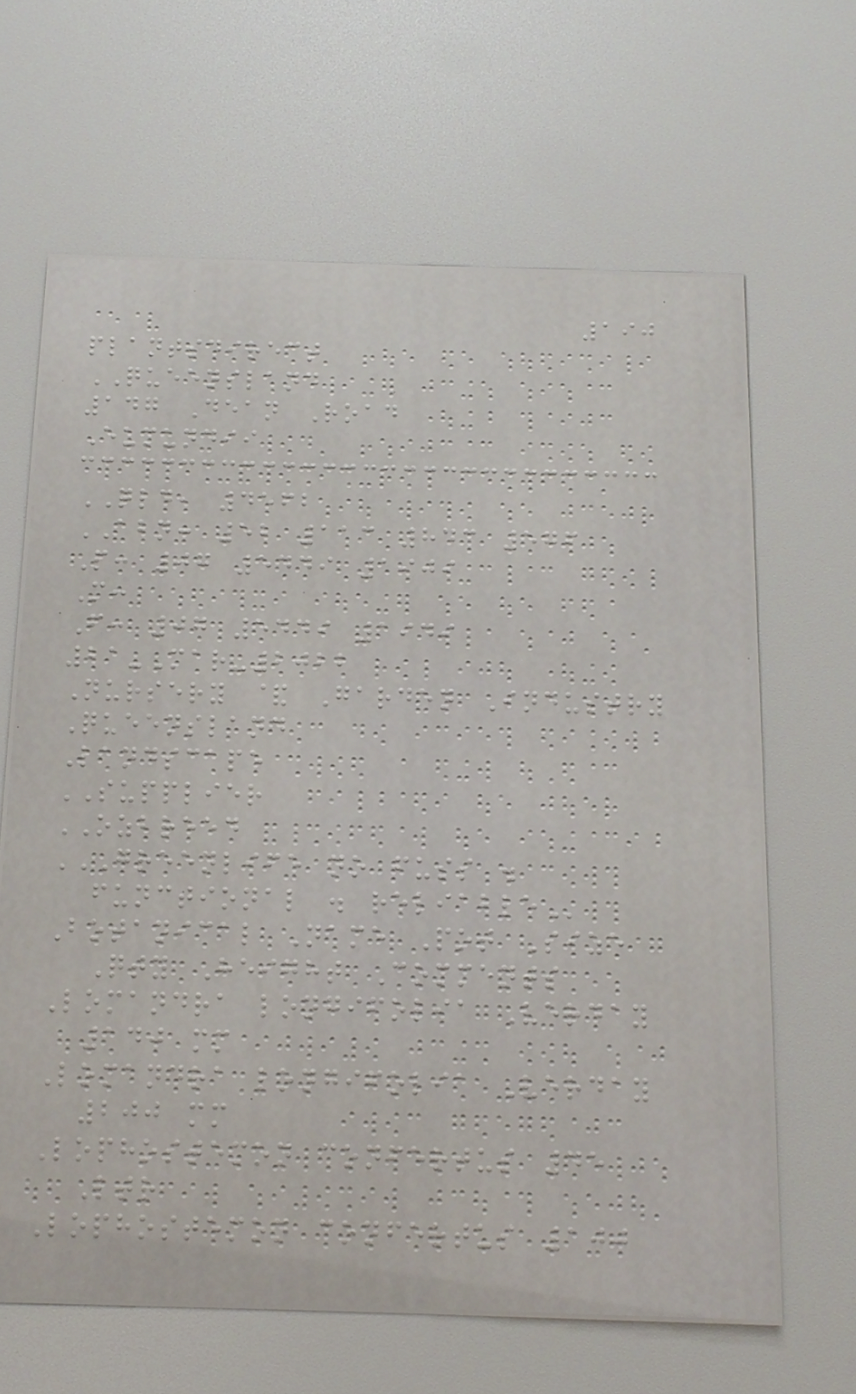190
plantsdirect
QUEENSLAND
147 Dean Road
Eumundii
QLD, 4562
ABN: 52 113 843 576
P: 07 5449 1909
M:
F: 07 5449 1949
21-Mar-2022
Nursery & Garden Industry
Queensland
Landscape
SUPPLIER
OZBREED
GREENLIFE NO FUSS .
FUNCTIONAL . RELIABLE
Botanical Name Pot Size
Qty Height Comments
Lomandra longifolia Verday
140 mm
Lomandra longifolia Verday
200 mm
Lophostemon confertus 45
Ltr
Lophostemon confertus 100
